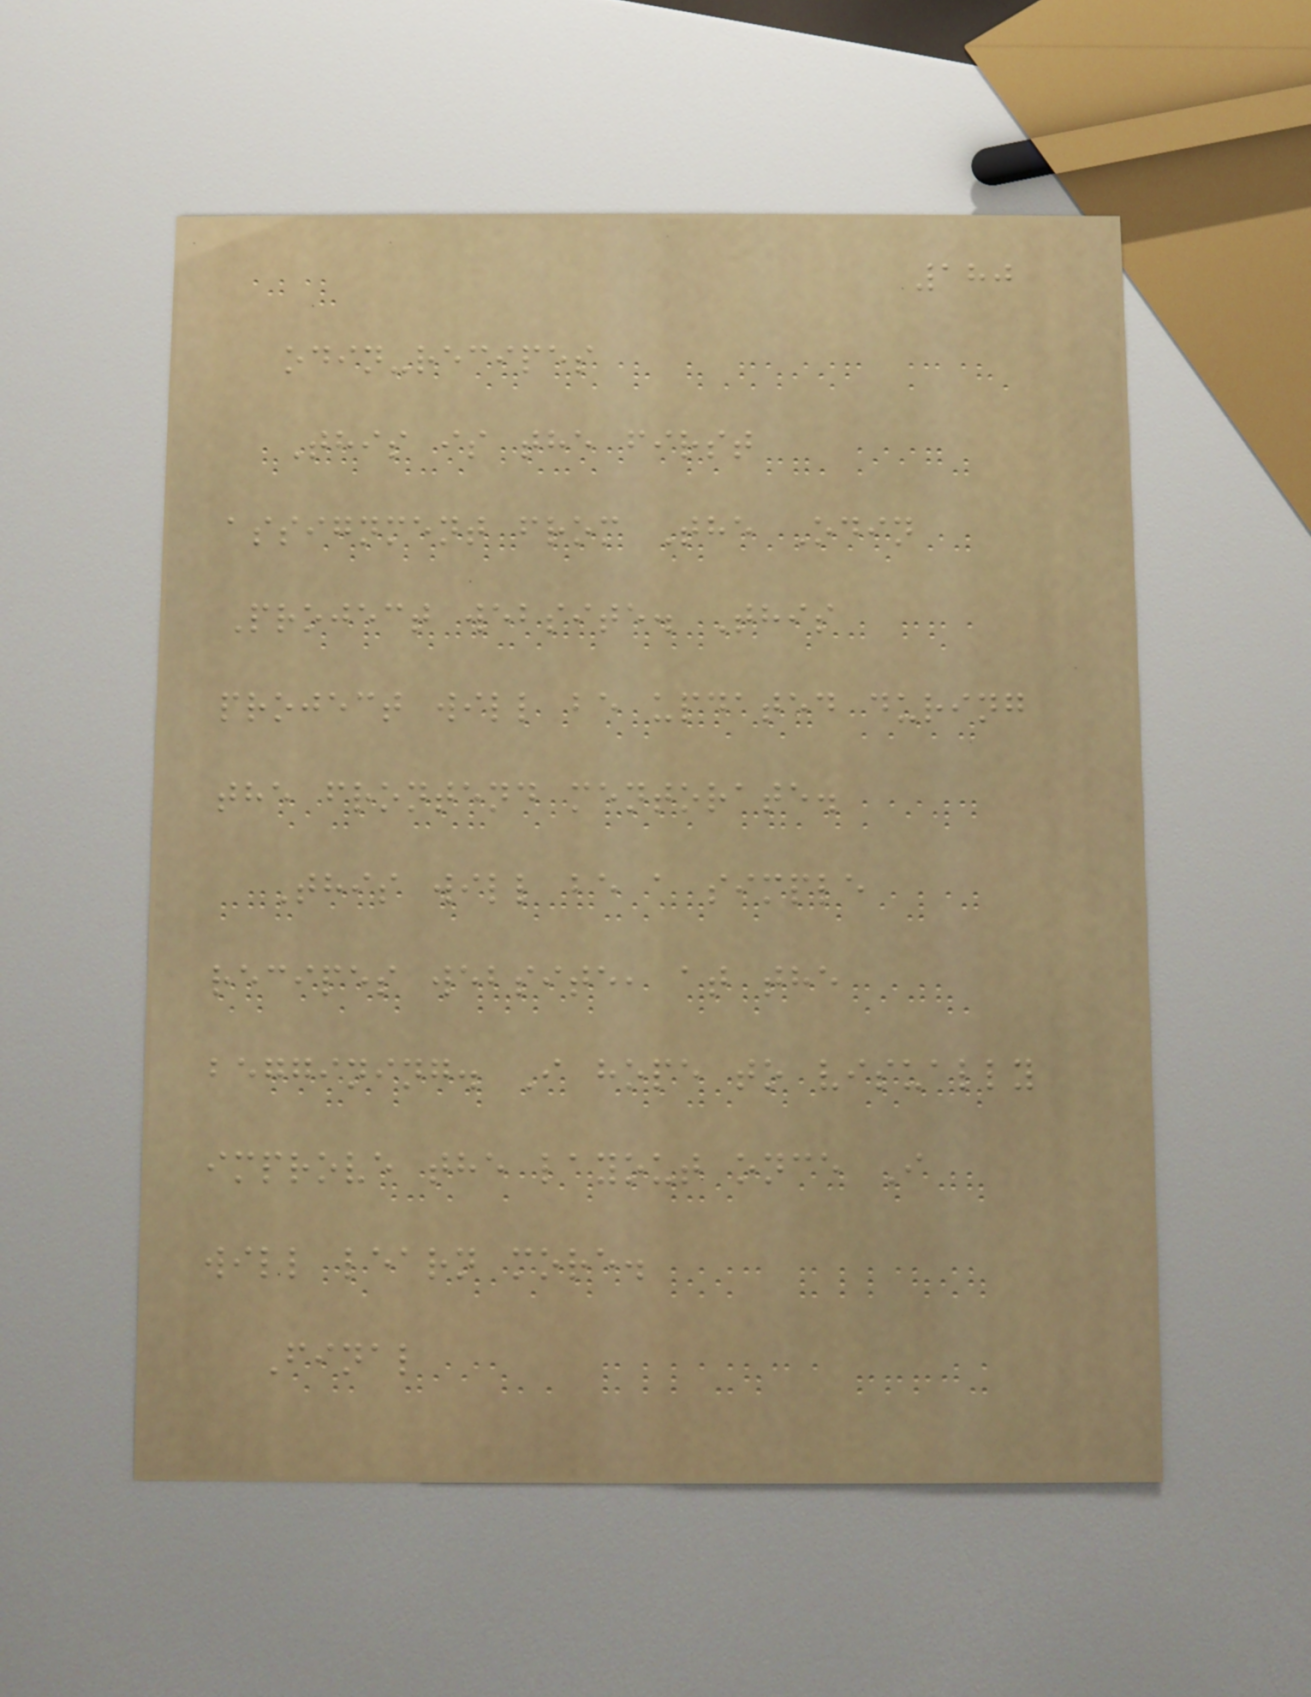180
odin-recipes
This is the first
assignment from The Odin
Project website. This
project will be updated during
the frontend mentorate.
This will be a simple
recipes website, at the
beggining. I hope to visually
improve the layout once I
will learn more.
Final
